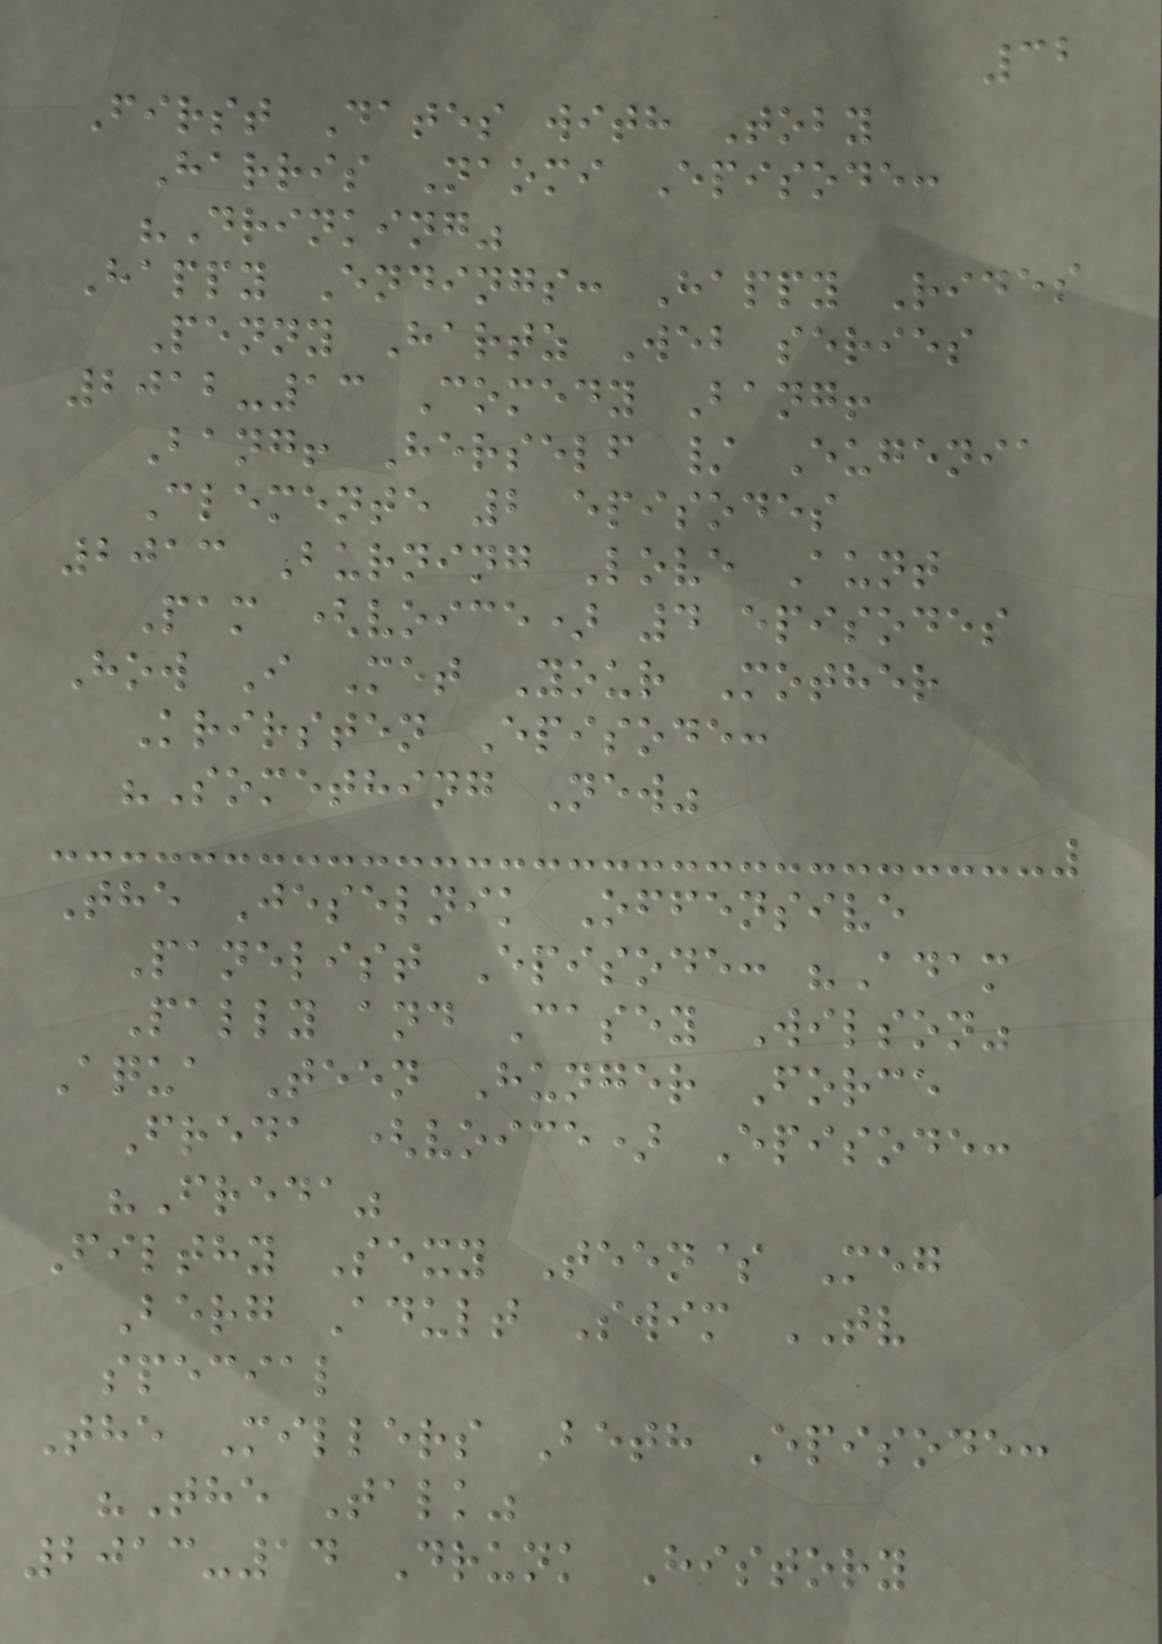32
First Dates with Toby
Harris Naomi Episode:
"Drinking"
Happy Endings: Happy Rides
Penny Hartz Web series
2012-13 Comedy Bang!
Bang! Herself / Eugenia
Clemente 2 episodes
2013 Burning Love Aunt
Pam (voice) 4 episodes
How I Met Your Mother
Krirsten Episode:
"Something New"
The Jeselnik Offensive
Panelist Episode: "Adam
Pally and Casey Wilson"
Aqua Teen Hunger Force
Freda (voice) Episode:
"Freda"
Filthy Sexy Teen$ Meg
Berg Adult Swim TV
special
The Millers Beth Episode:
"The Talk"
2013-14 Drunk History
